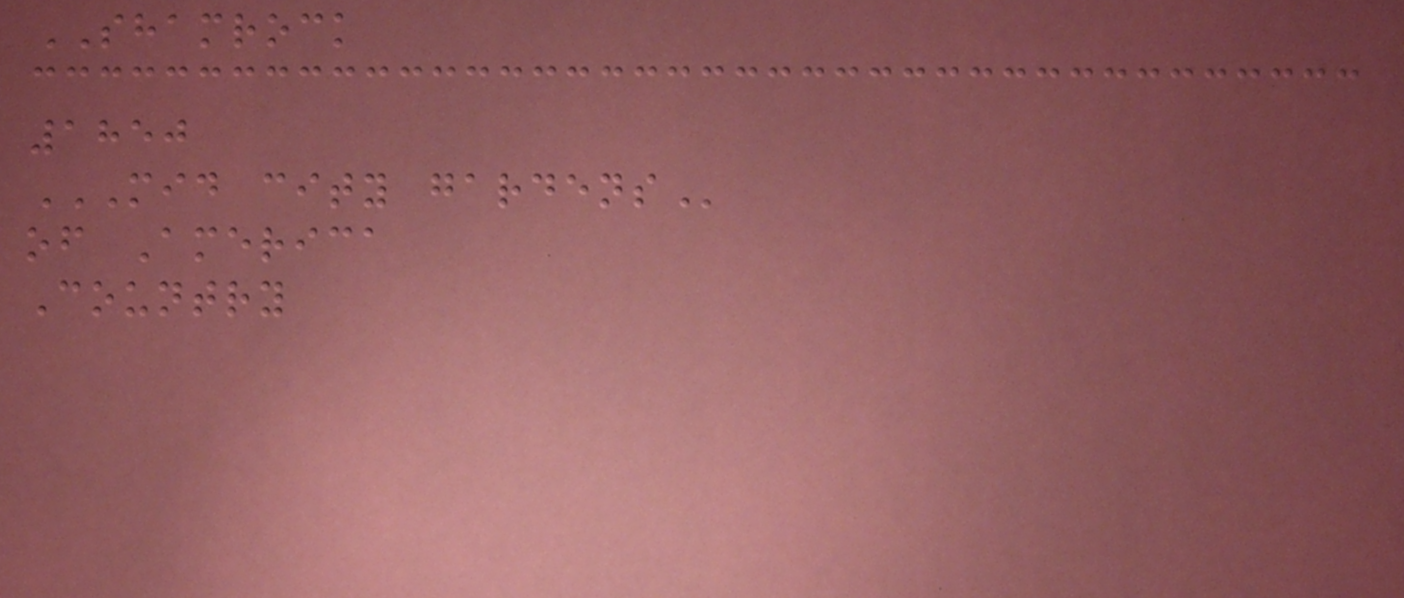SHAMROCK
1850
MID CITY GARDENS
of America
Country
